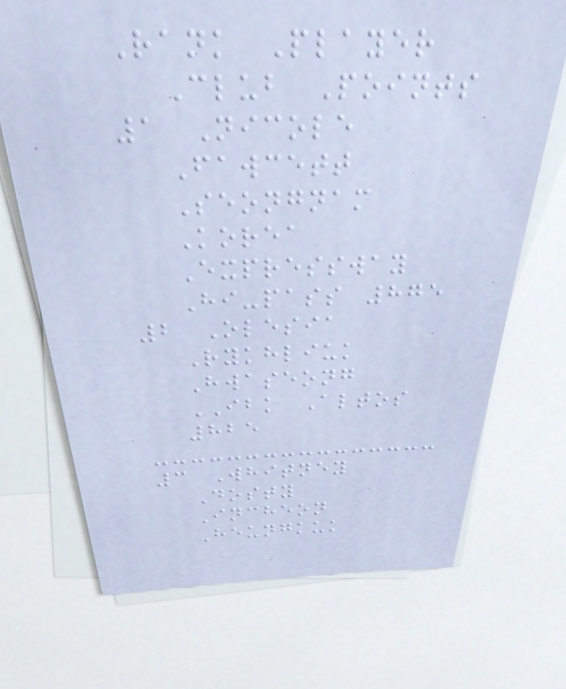Rank Player
Club Points
1 Nicole
Fawcett
Seongnam
Korea
Expressway
Hi-pass 875
2 Olesia
Rykhliuk
Hwaseong
IBK Altos
825
3 Whitney
Dosty
Incheon
Heungkuk
